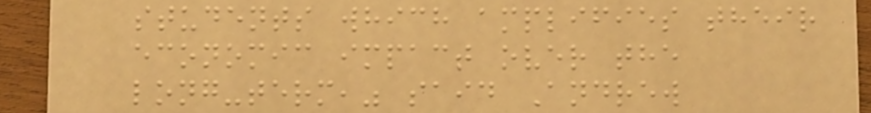students which amplifies their
economic impact over the
long-term," said Andrew
